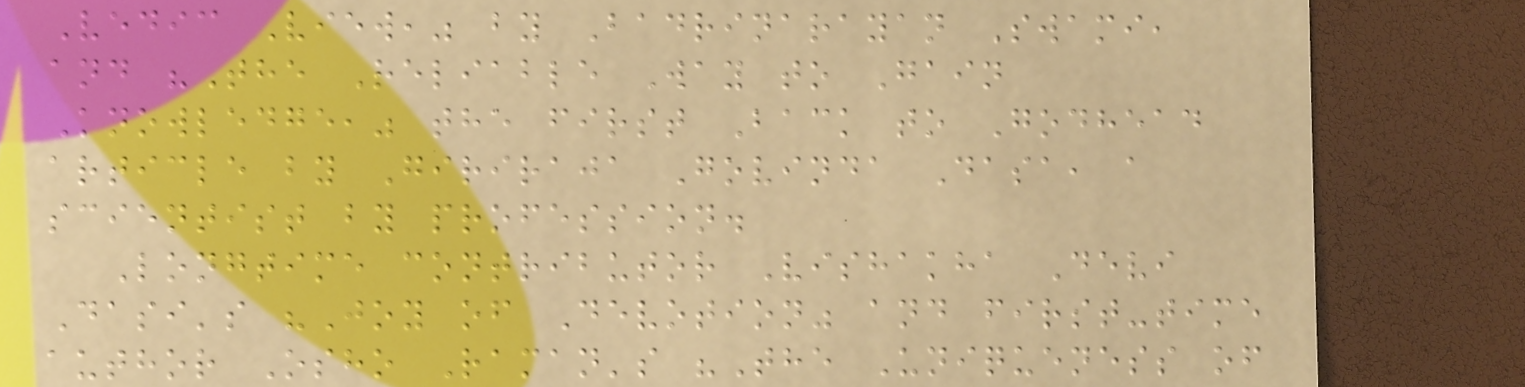Vedic View," by Badrinarayan Swami,
and "The Reliable Way to Gain
Knowledge," the first Back to Godhead
article by Giriraja Govinda Dasa, a
scientist by profession.
Longtime contributor Vishakha Devi
Dasi's "Joy of Devotion" and first-time
author Osho Raman's "The Uniqueness of
